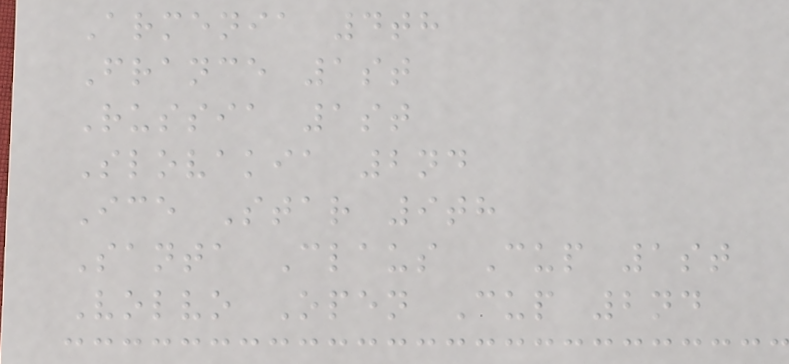Armenia 4th
France 1st
Russia 1st
Slovakia 2nd
Ice Star 9th
Santa Claus Cup 1st
Volvo Open Cup 2nd
